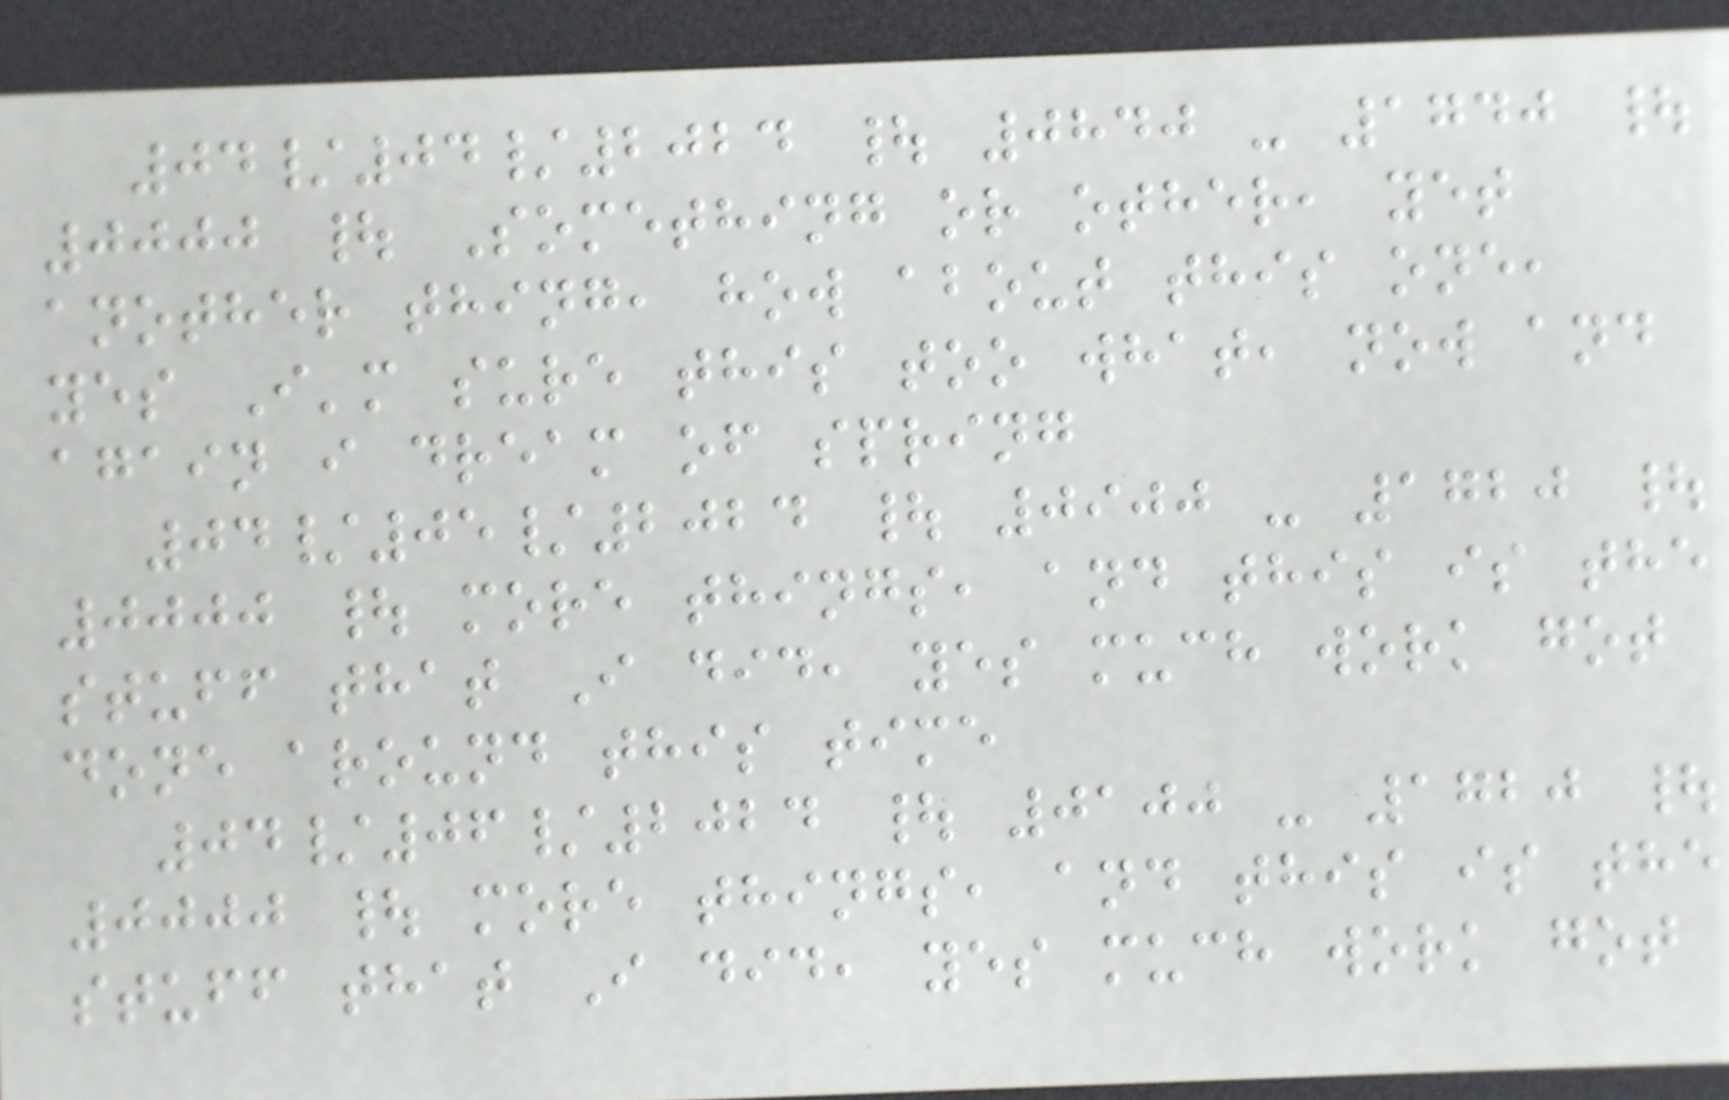04/04/2024 | 0840 - 1740 |
0000 | Something or other, yet
another thing, how about this one,
yes I'm sure this too what, now and
again i dream of spring
04/05/2024 | 0900 - 1720 |
0000 | more things, and this is the
stuff that I did, yes much work got
done around this time
04/06/2024 | 0100 - 1720 |
0000 | more things, and this is the
stuff that I did, yes much work got
